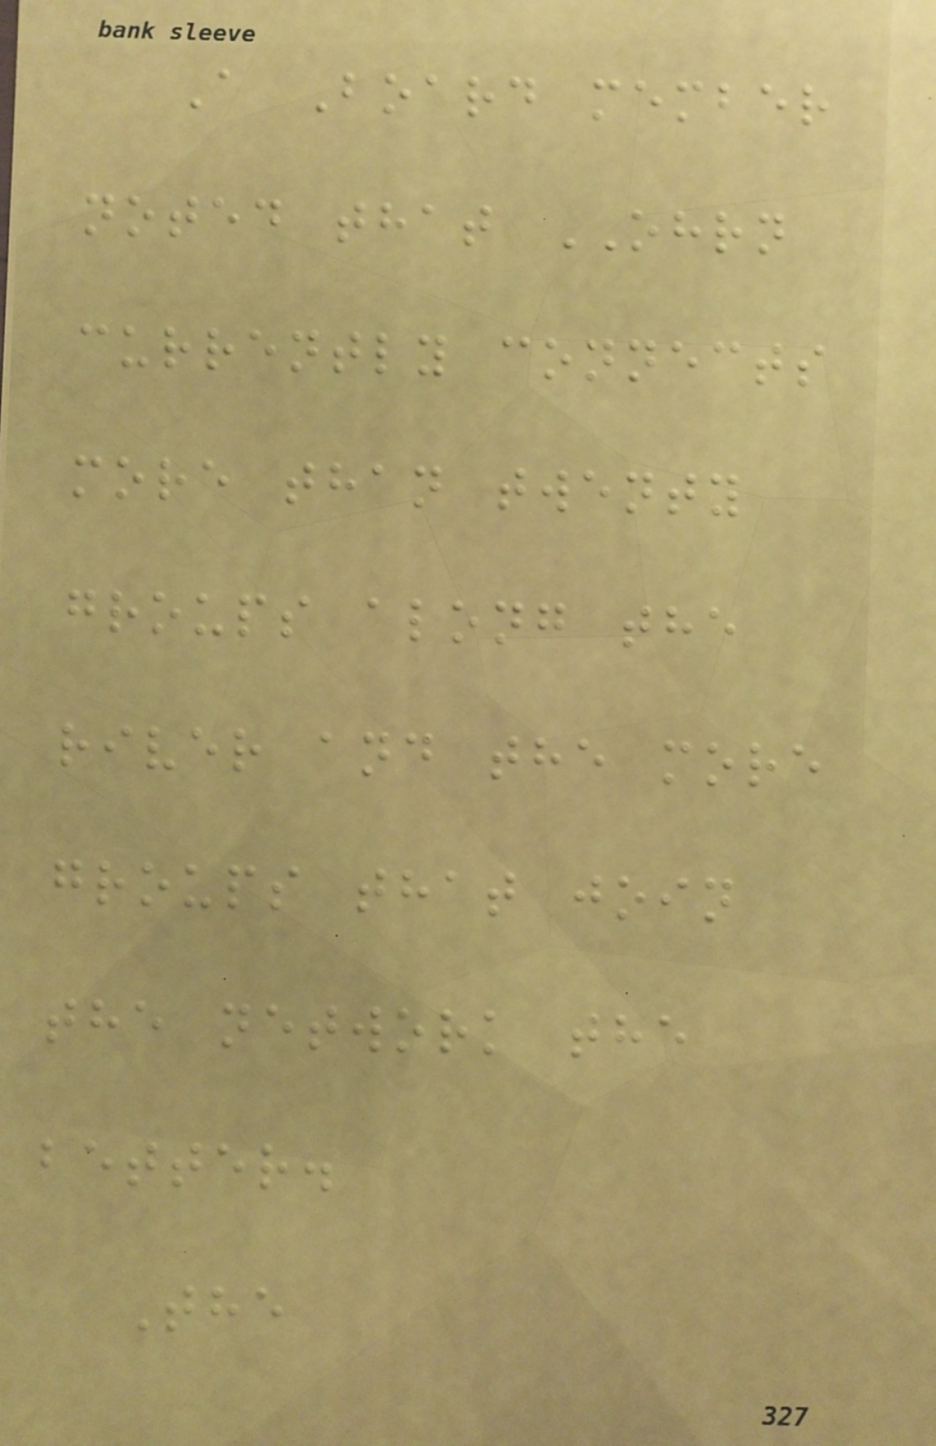A Board member
noted that OHRN
currently connects
more than twenty
groups along the
river and the more
groups that join
the network the
better.
The
